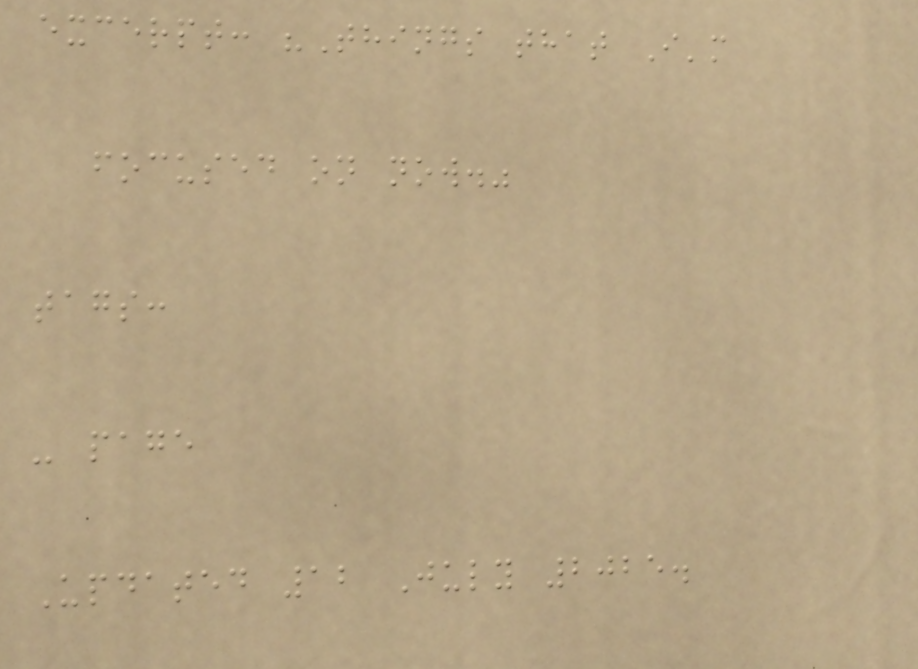excerpt: "Things that I'm
focused on now."
tags:
- page
Updated 12 July 2025.
